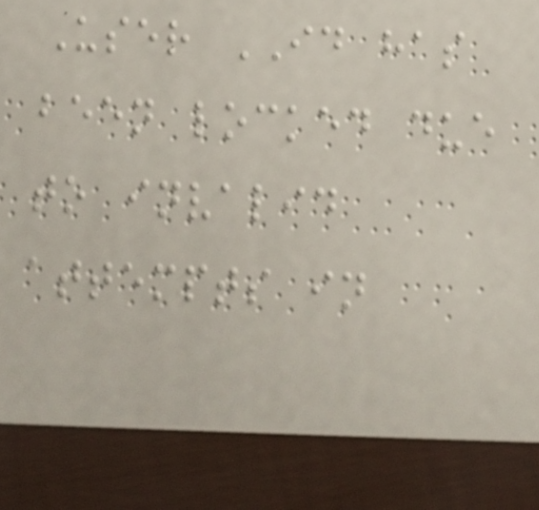User ID has
been locked due
to invalid
attempts in
